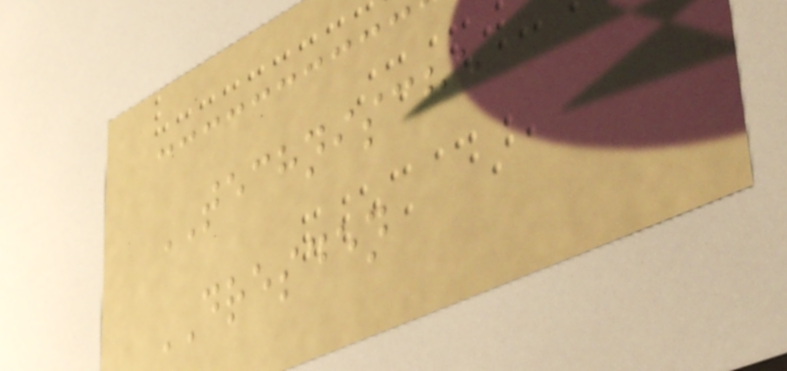TECHNISCHE
DRESDEN
